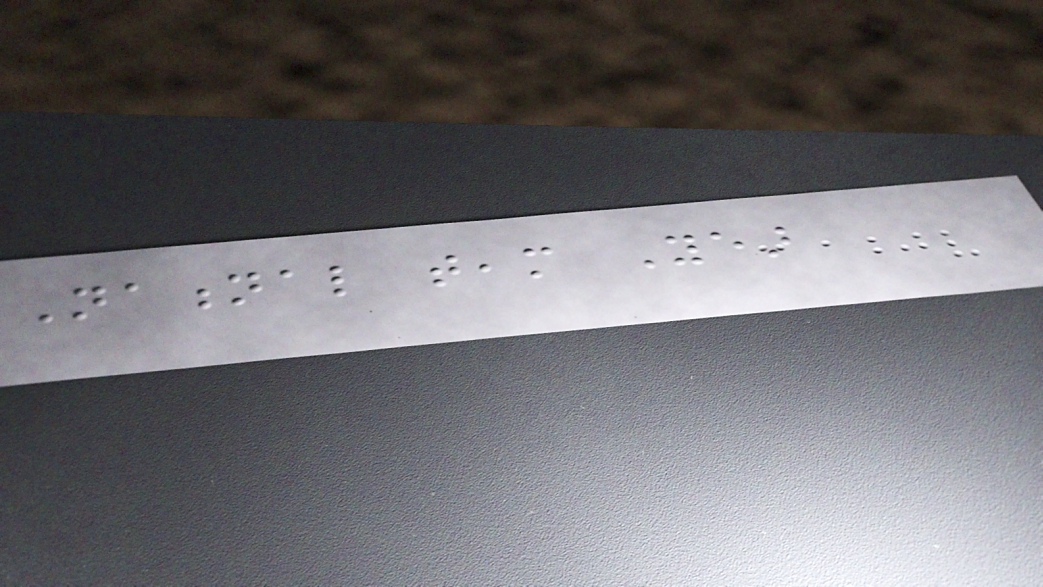National team Year
